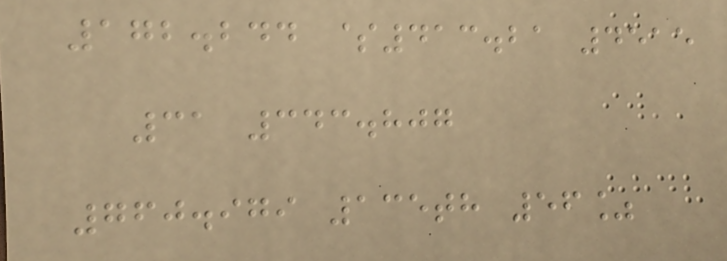172.244 $413.21 4515
31 343.807
760.979 135th 56%
